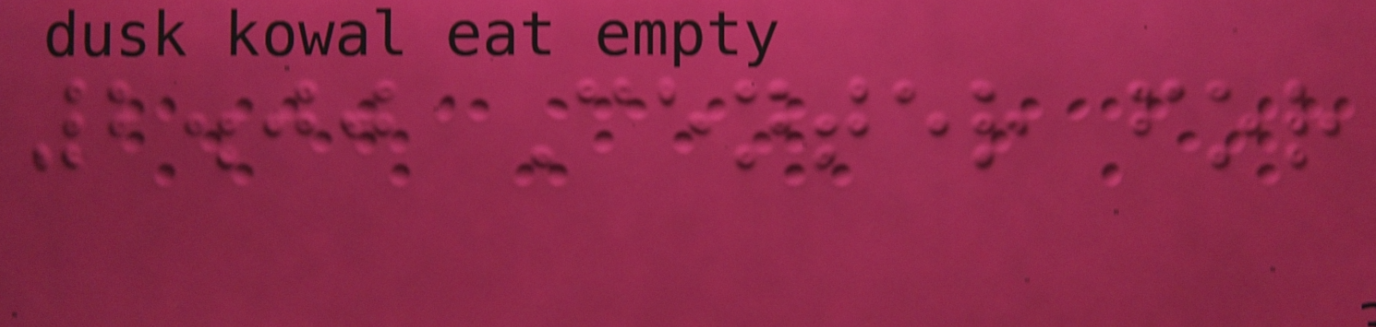2.00 Center for
